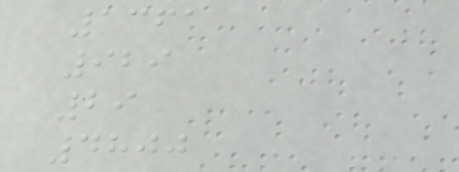1361
929
29
4800
